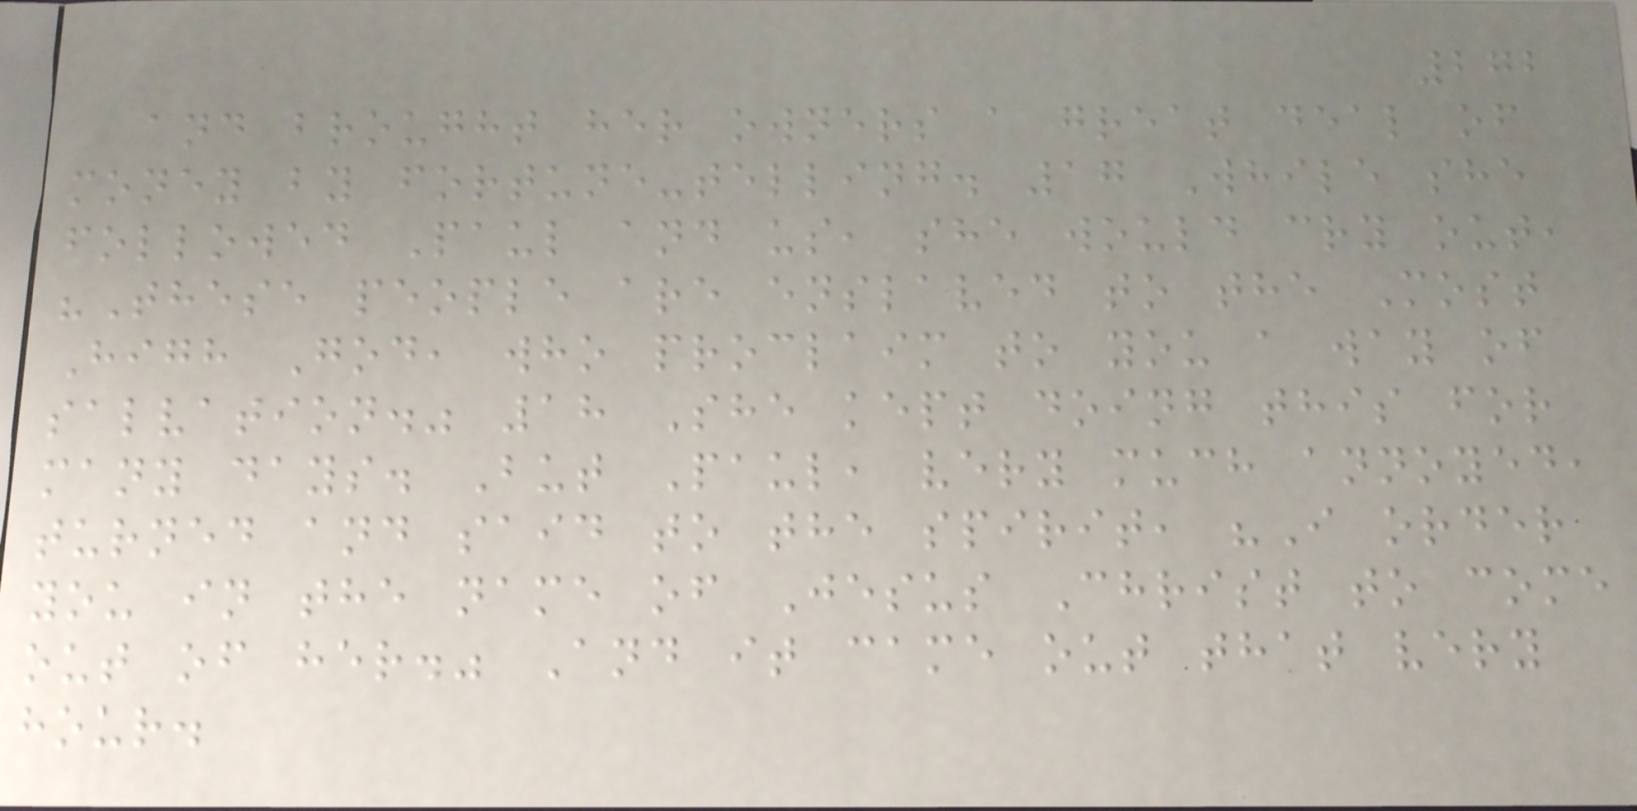272
and brought her owners a great deal of
money by fortune-telling. 17 While she
followed Paul and us, she would cry out,
"These people are enslaved to the Most
High God, who proclaim to you a way of
salvation." 18 She kept doing this for
many days. But Paul, very much annoyed,
turned and said to the spirit, "I order
you in the name of Jesus Christ to come
out of her." And it came out that very
hour.
